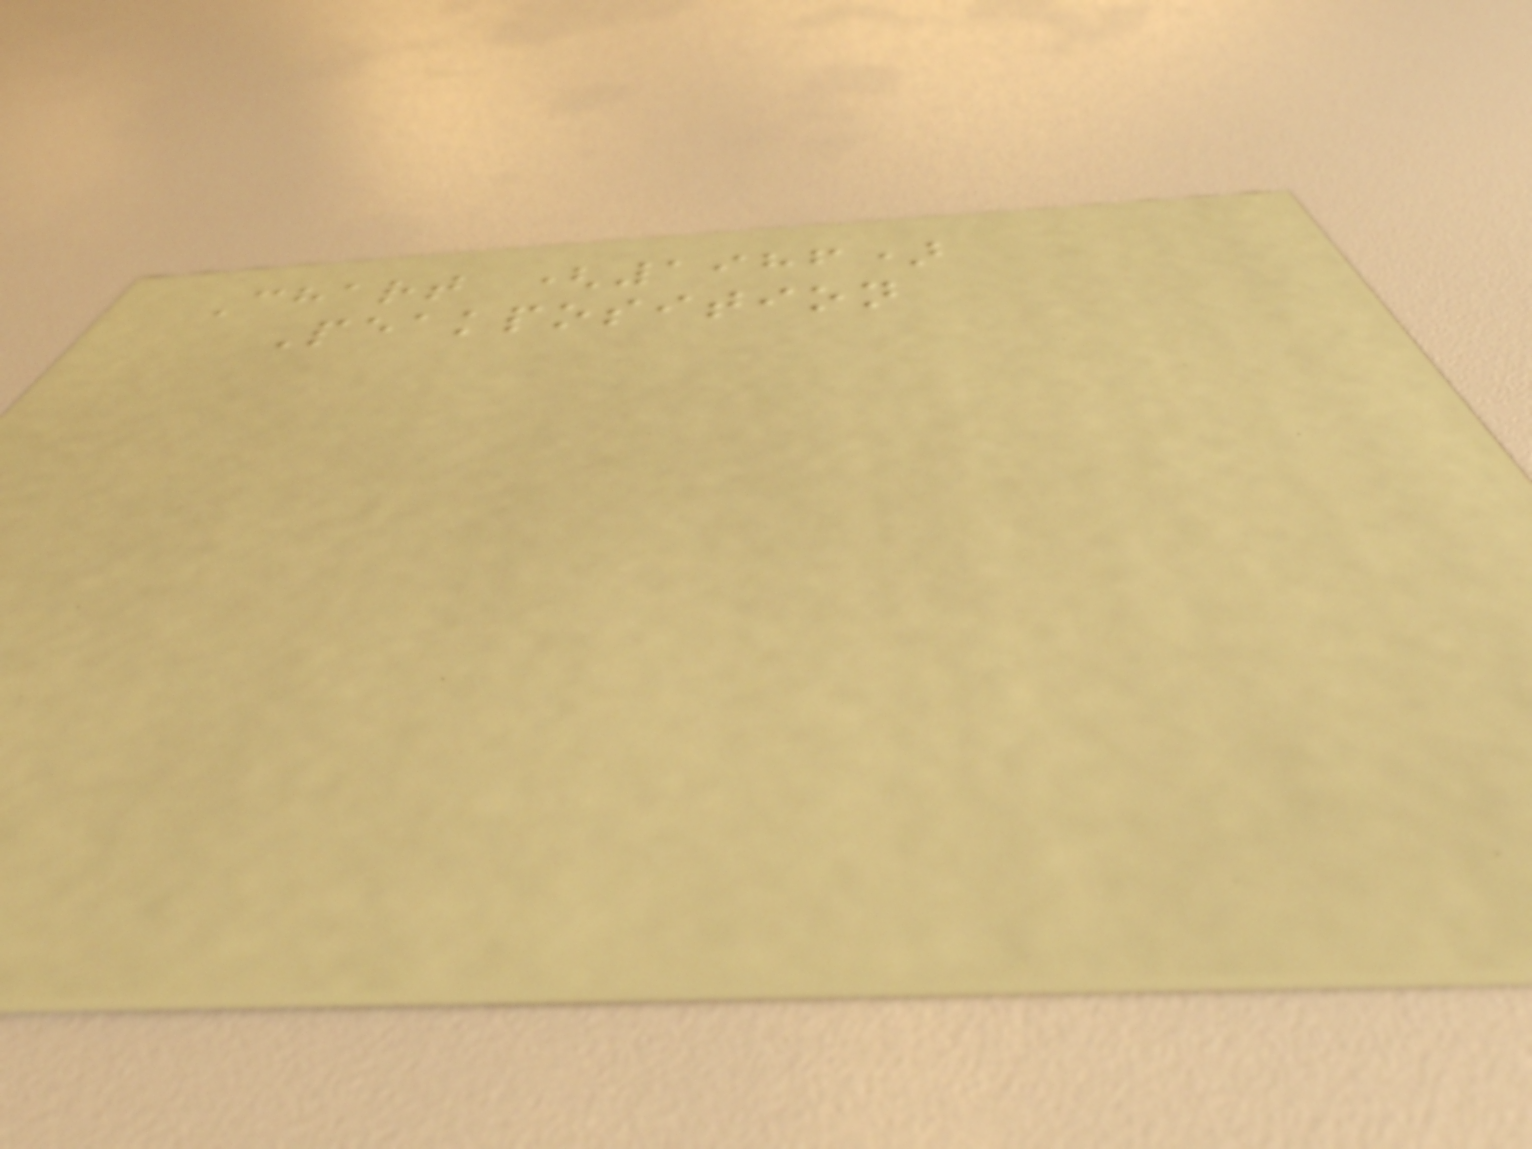Chart (1986)
Peakposition
